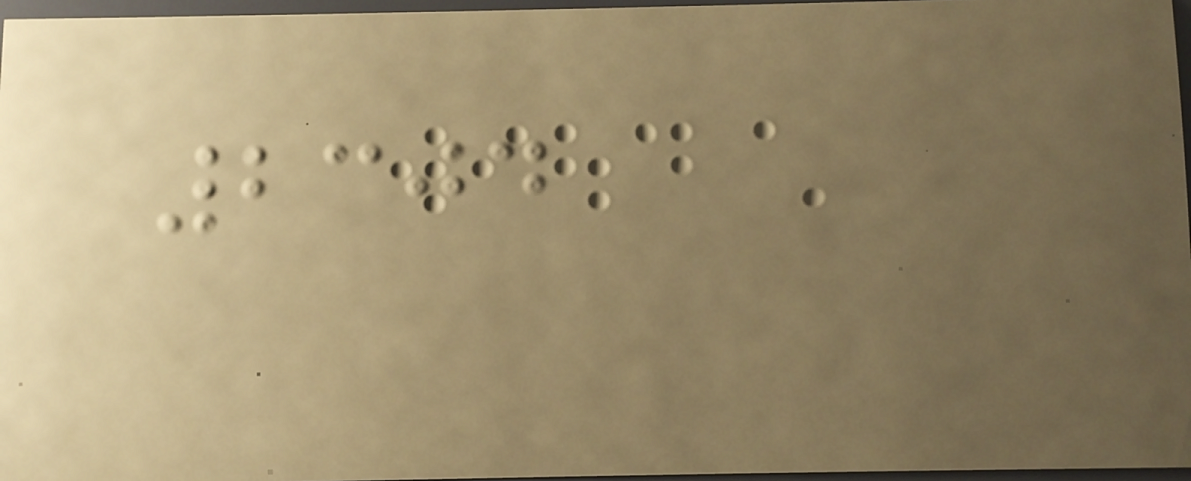2304
